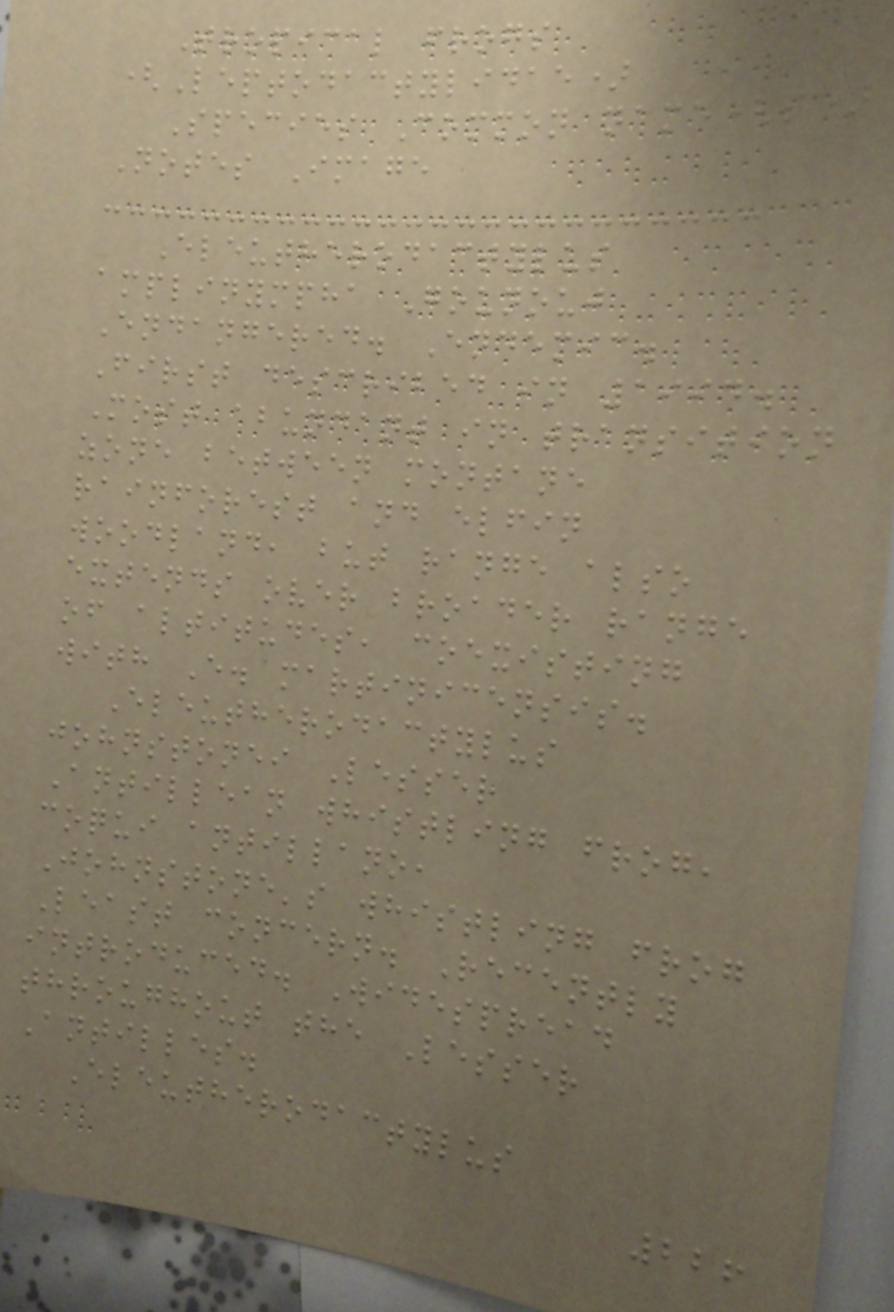Tropical frogs
(Leptodactylidae)
Species Common name(s)
Notes Image
Eleutherodactylus
amplinympha Gounouj
Endangered. Endemic.
First described in 1994.
Most abundant in transition
zone between montane
rainforest and elfin
woodland, but range also
extends over broader range
of altitudes, coexisting
with E. martinicensis.
Eleutherodactylus
johnstonei Lesser
Antillean whistling frog,
coqui antillano,
Johnstone's whistling frog
Least concern. Recently
introduced. Widespread
throughout the Lesser
Antilles.
Eleutherodactylus
226
